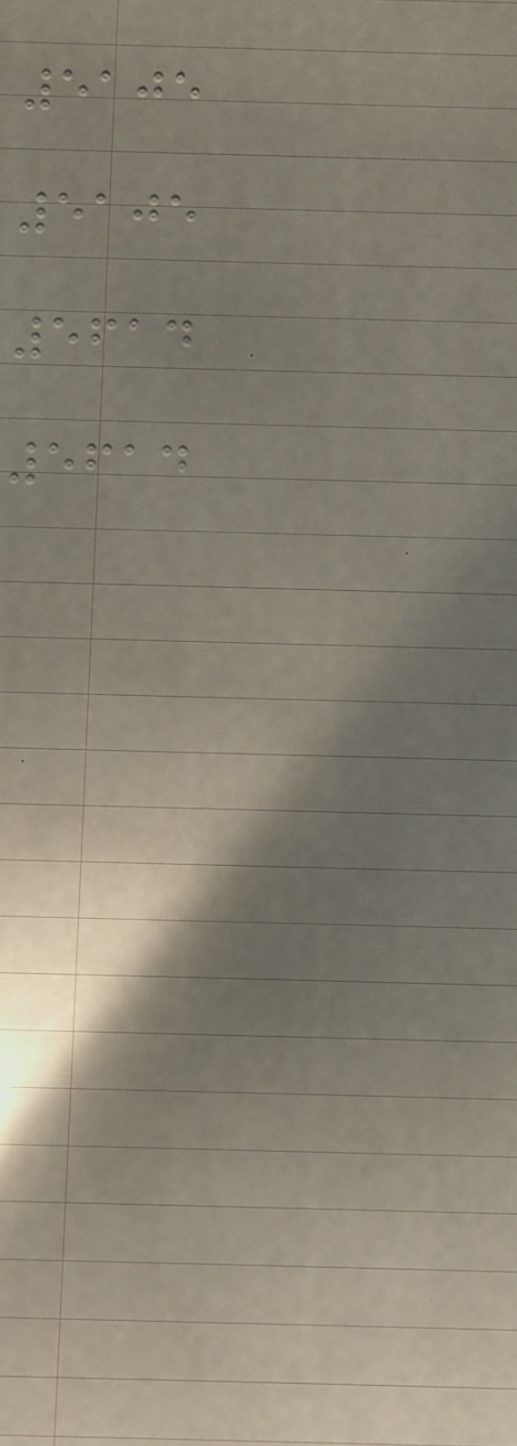5105
5105
5614
5614
